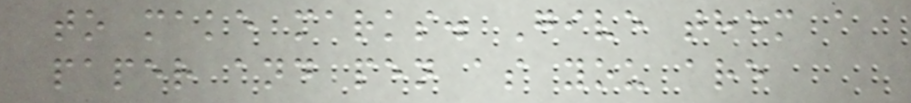to make marks. Give them a
paper and pen as you are
